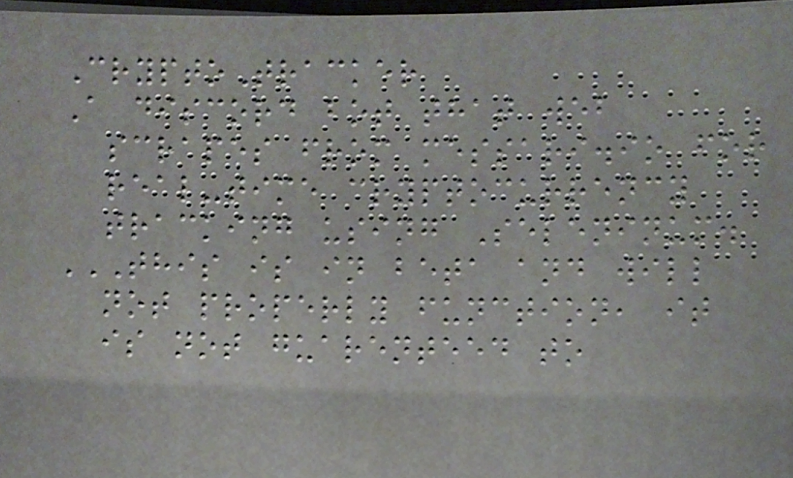CryptoTracker
A discord bot that web
scrapes from messari.io for
real-time cryptocurrency
tracking using Seleninum.
THIS IS IN BETA AND WILL
NOT PROPERLY FUNCTION, IT
IS NOT GUARENTEED TO
